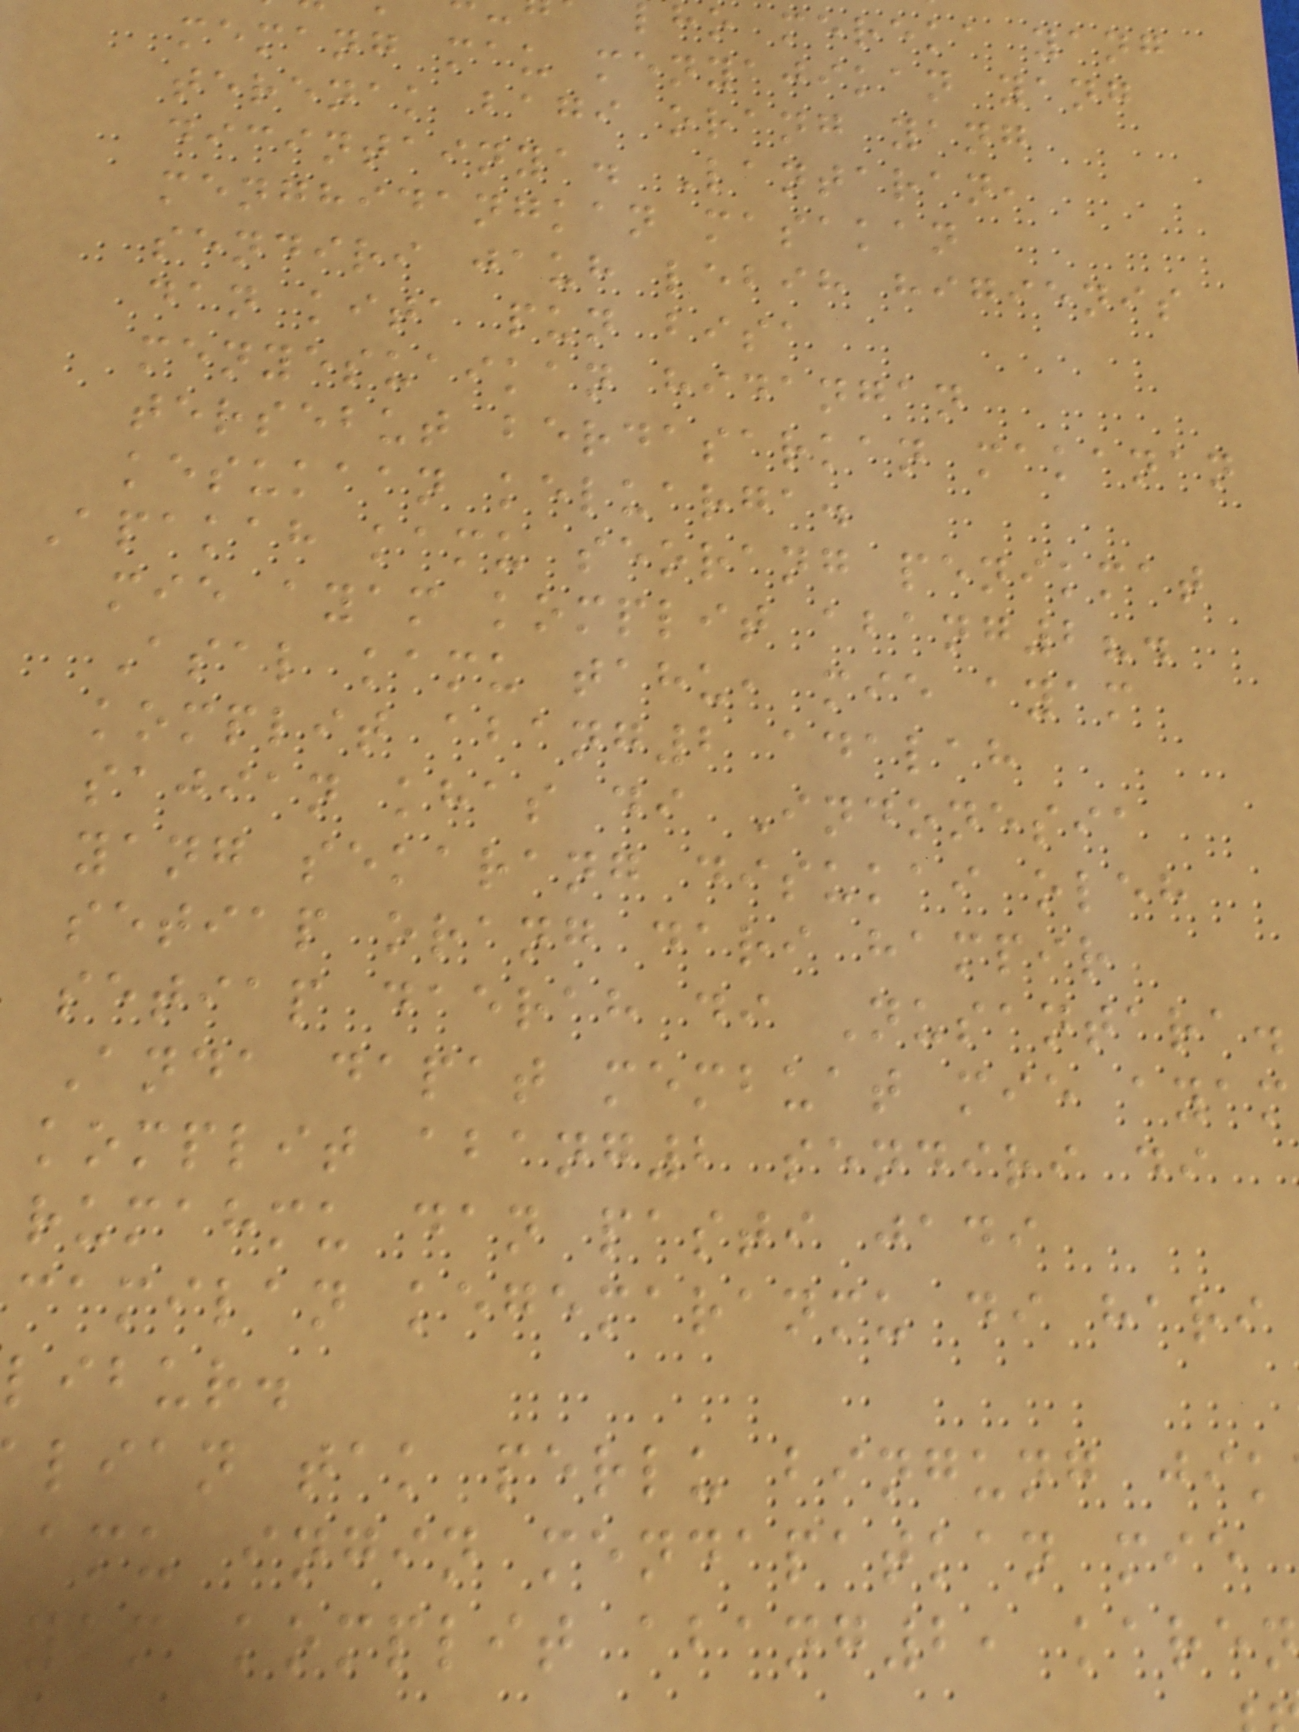lho mereka yang
memang mau menyajikan yang
terenak bagi orang yang
dicintainya. Lantaran,
menghidangkan masakan
sendiri jauh lebih higienis
dan kita pun bisa
menyesuaikan hidangan
tersebut berdasarkan makanan
kesukaan keluarga.
Apakah kamu seorang penikmat
mie ayam komplit abang2?.
Asal kamu tahu, mie ayam
komplit abang2 adalah
sajian khas di Indonesia
yang sekarang disukai oleh
setiap orang dari hampir
setiap daerah di Nusantara.
Anda dapat membuat mie ayam
komplit abang2 sendiri di
rumahmu dan pasti jadi
camilan kegemaranmu di hari
libur.
lian tak perlu bingung jik
amu ingin mendapatkan mie
yam komplit abang2, karen
